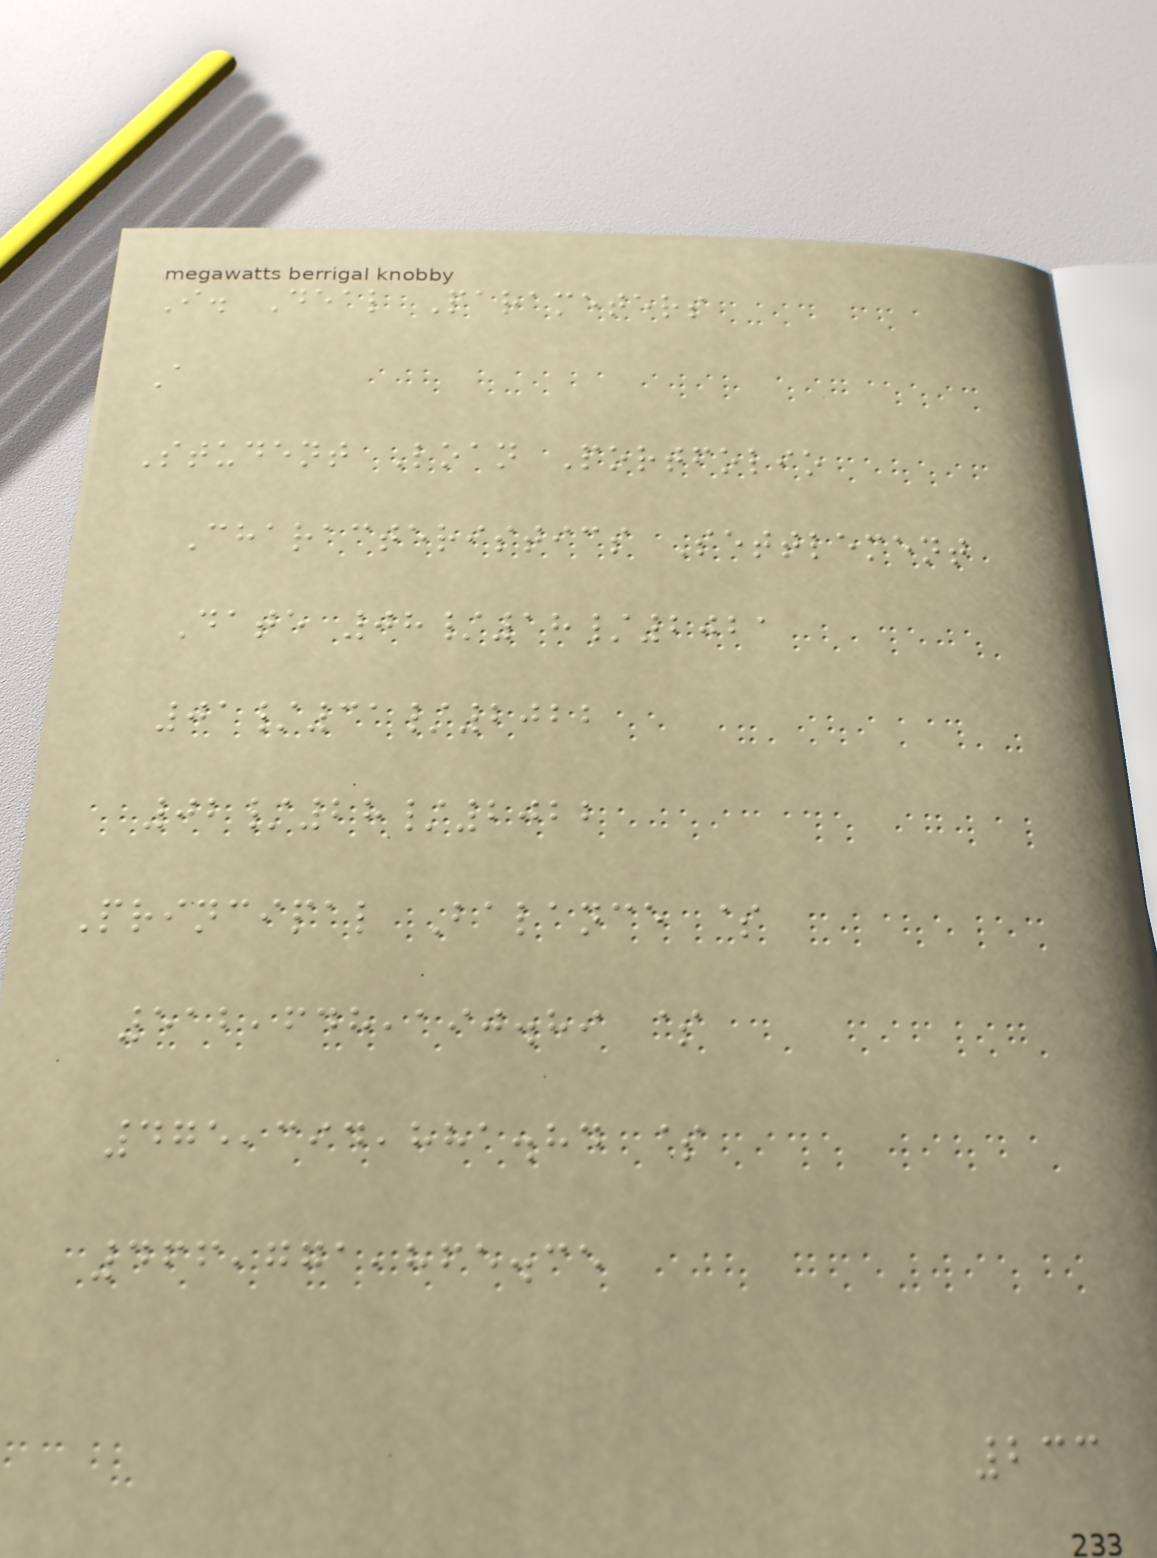I. Deal Parameters
A
Student Loan Portfolio
Characteristics Settlement
Date 08/18/2021
01/31/2022
02/28/2022
Principal Balance $
512,648,190.89 $
475,394,881.84 $
466,771,865.35
233
